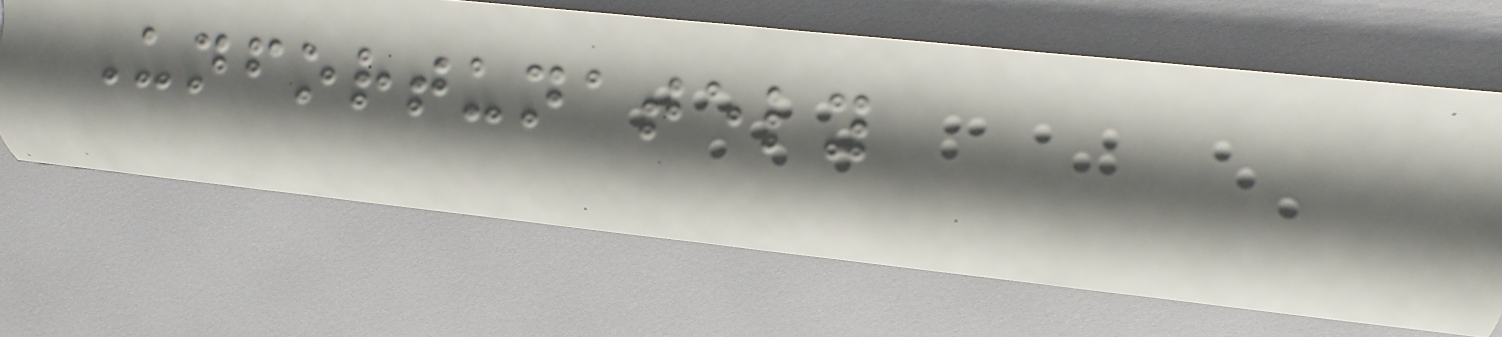Unfortunately
